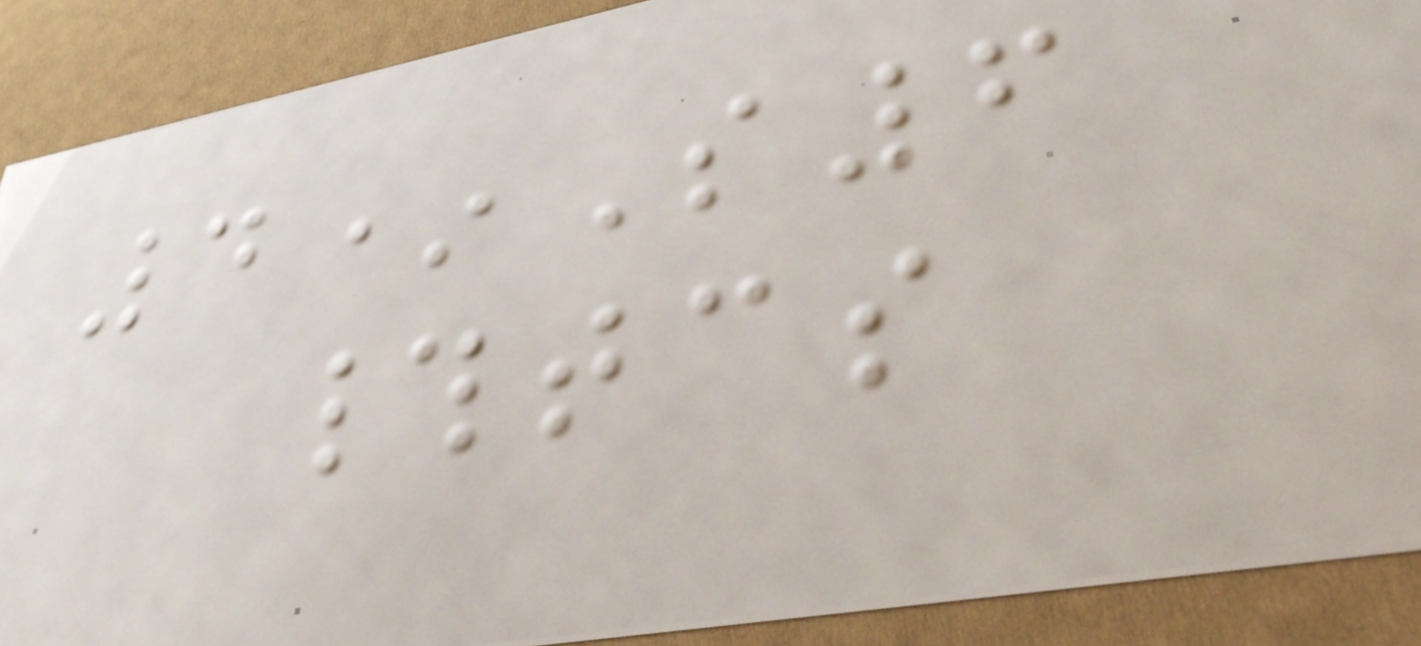4*S6
#tcs
